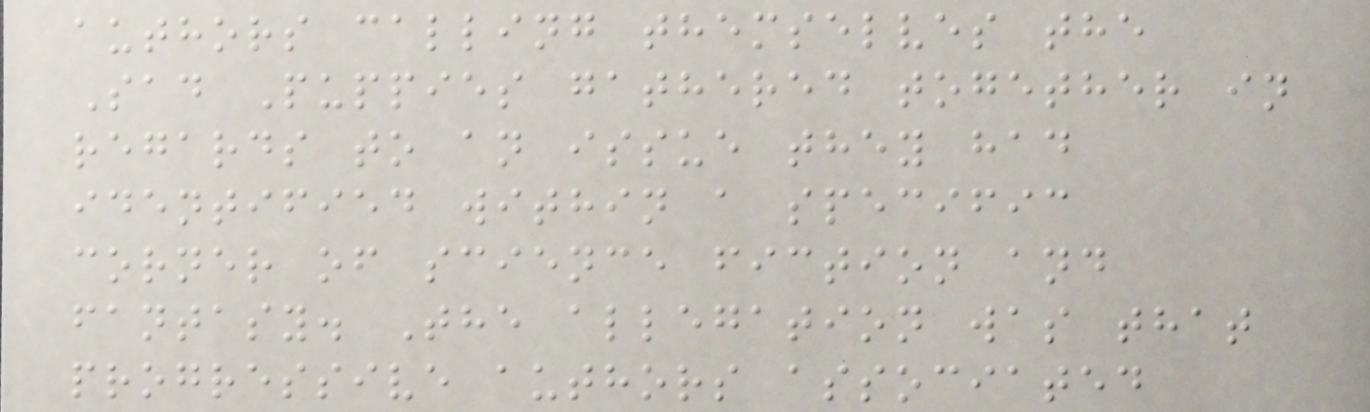authors calling themselves the
Sad Puppies gathered together in
regards to an issue they had
identified within a specific
corner of science fiction and
fantasy. The allegation was that
progressive authors associated
